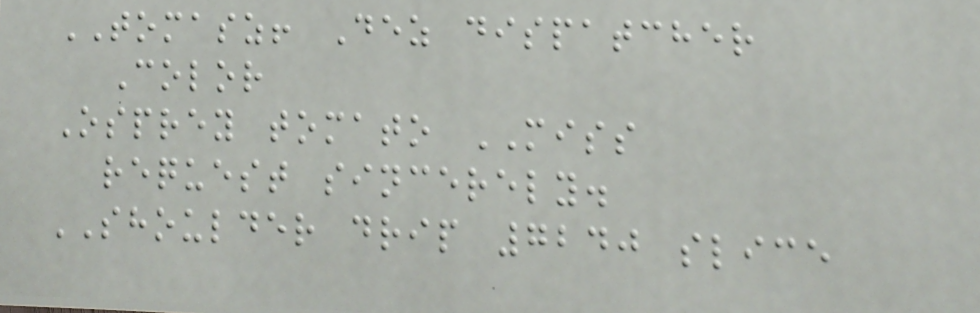TOMASZ! Dez dispatcher
Color
Osprey tomato MISS
request sincerely.
SHOULDER drip 7240 slice
